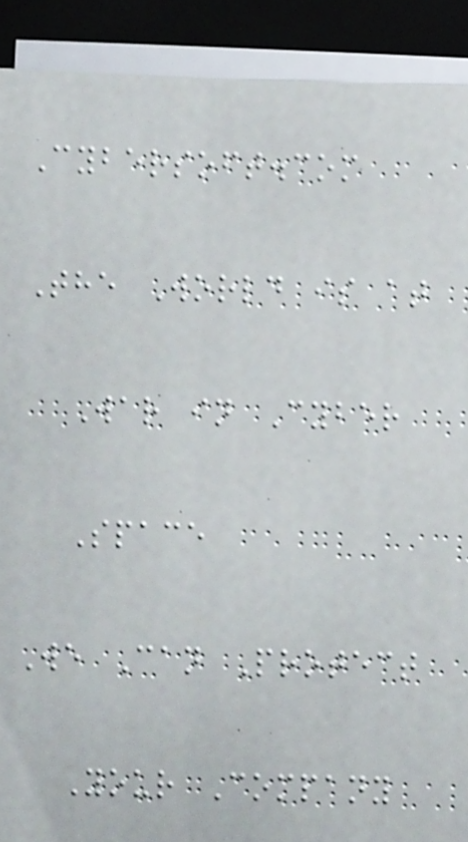Cybersoft.com
The World is at
War in Cyber
Space
We Can Protect
Your Company
